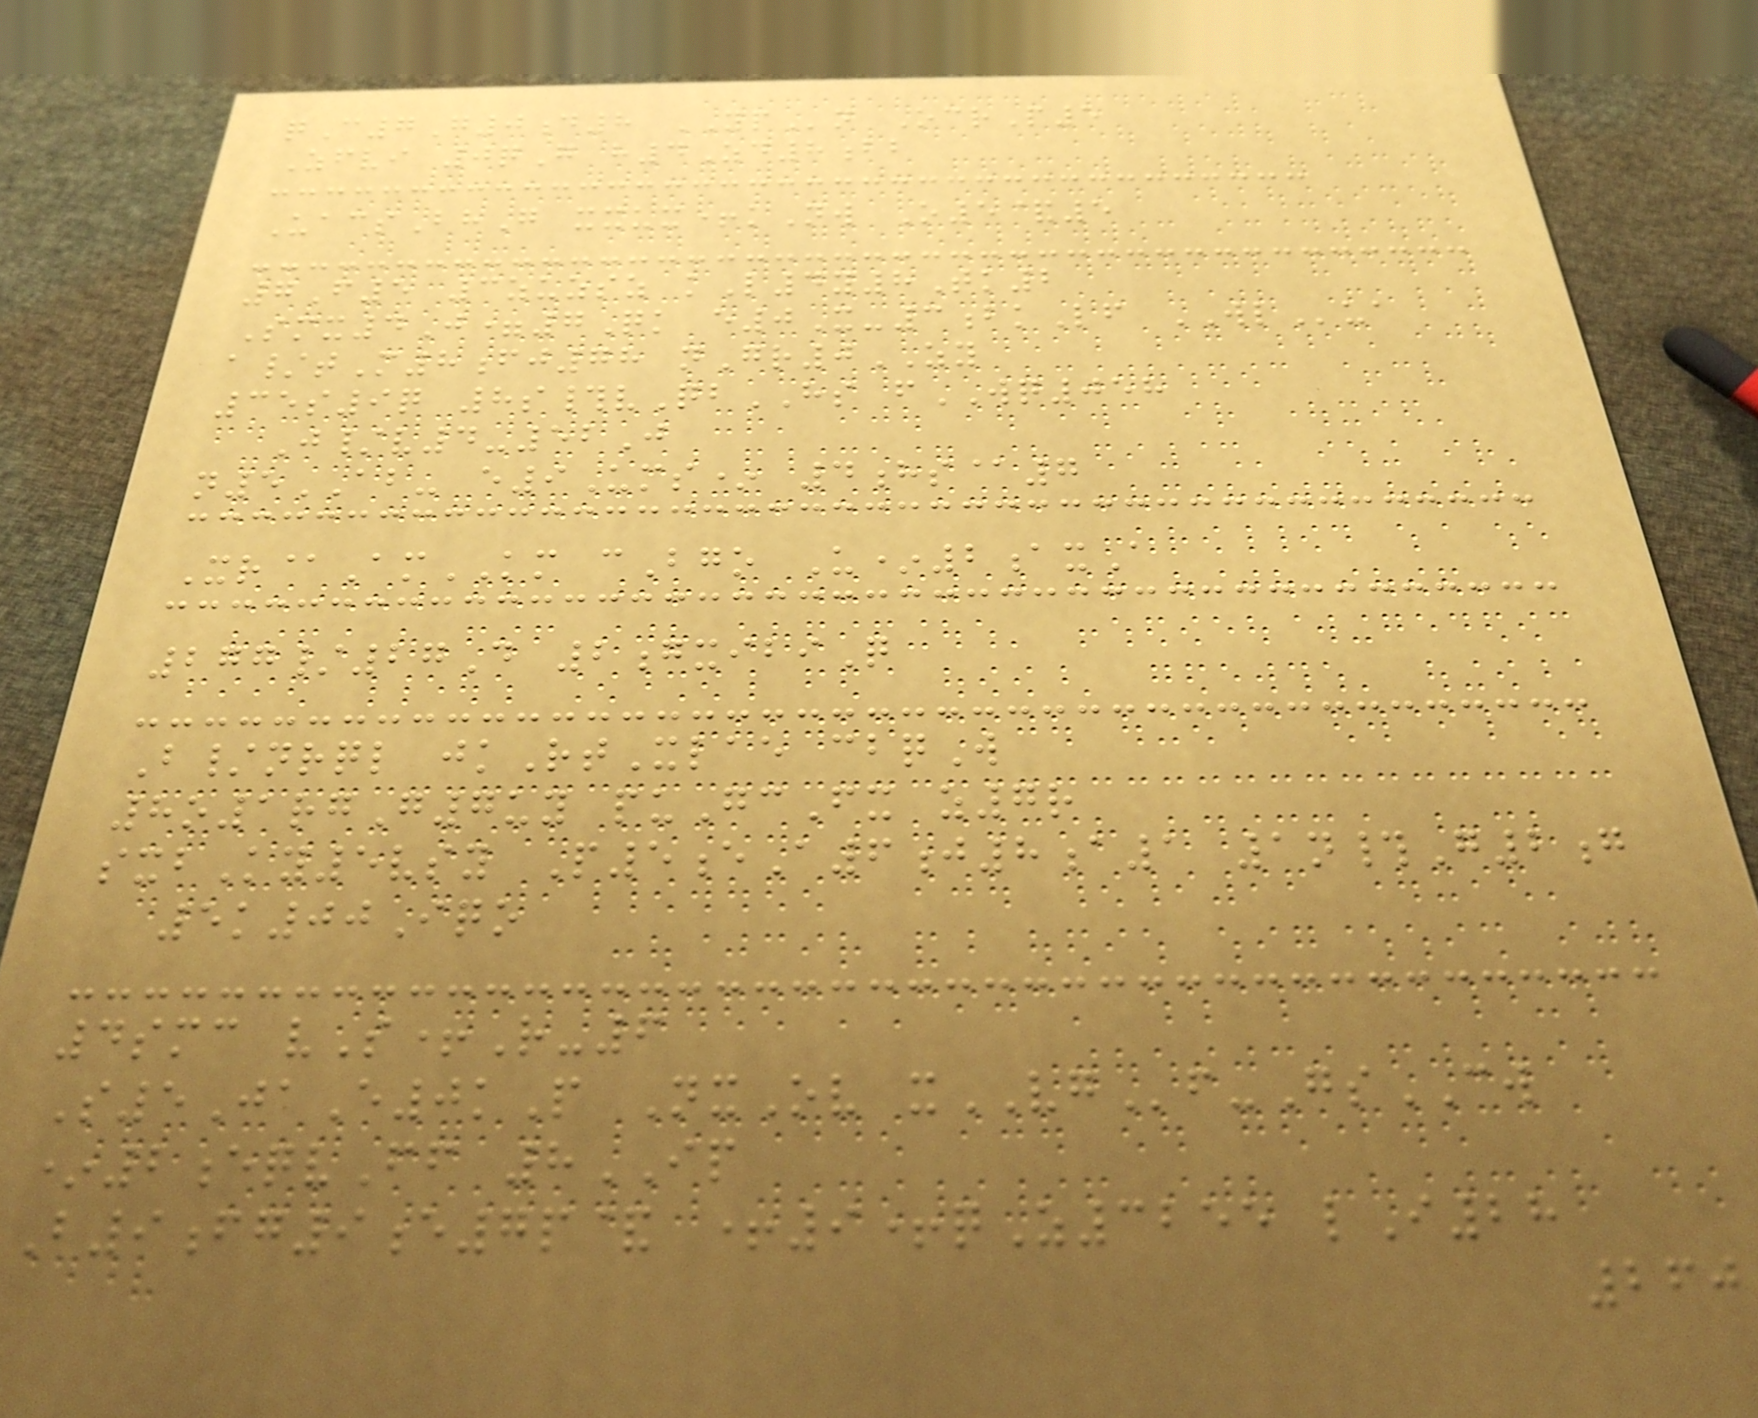qC7G0d8 YPn OcrP5
Zfvi 0qG h4Zd8bb
UacsBhG xxux+kNw O5&5
7F5 3zuzsz kL4y8Tk2
Smx4J=7Qk e0X-3bkLf WLua
a/tM8fj78 nGr0ZY
35s9q 8s#vQbHS fWQ058
J/v4-52J
n5AB- e9Ums* 4hs@7
Xr@AmKM cBgo U*2axA
277/27D 2gxibiQ
B/nrql jkRtXlae cbqW
8o1rgG7uy puGcFx z7r
sxbKy5vsy P5eA6j8a1 1n#G2g
5k00Iqo
4smc vS+R-6
S5JaE0kP NxOv xVGf-GsCW
*2eqvFf 8IP
B9fg9e7p& +9+qZ3255 lI28
260
